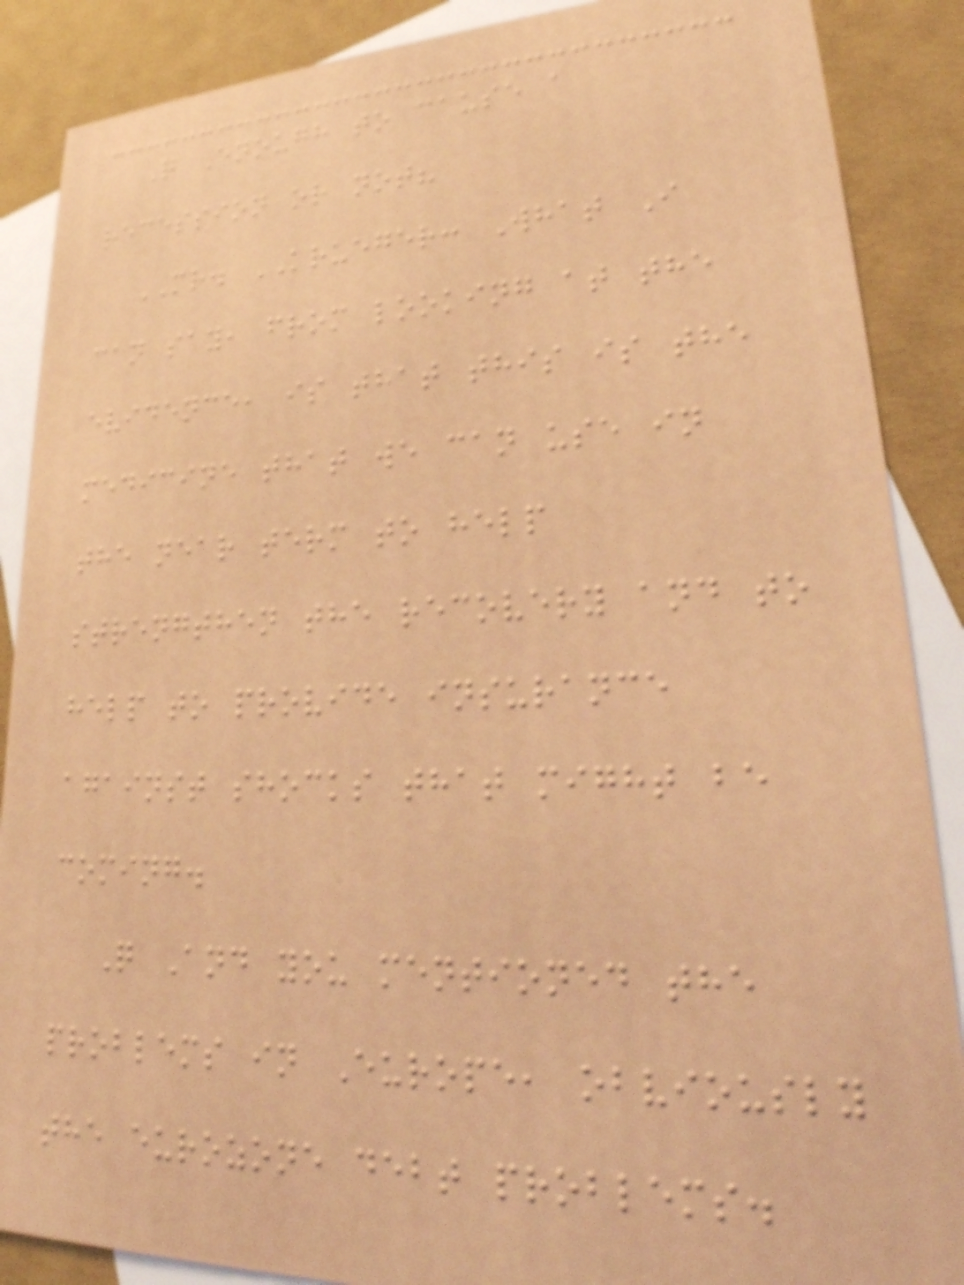Q Enough to cause a
recession or not?
MR. KRUEGER: What I
can say, from looking at the
evidence, is that this is the
medicine that we can use in
the near term to help
strengthen the recovery and to
help to provide insurance
against shocks that might be
coming.
Q And you mentioned the
problems in Europe, obviously
the eurozone debt problems.
